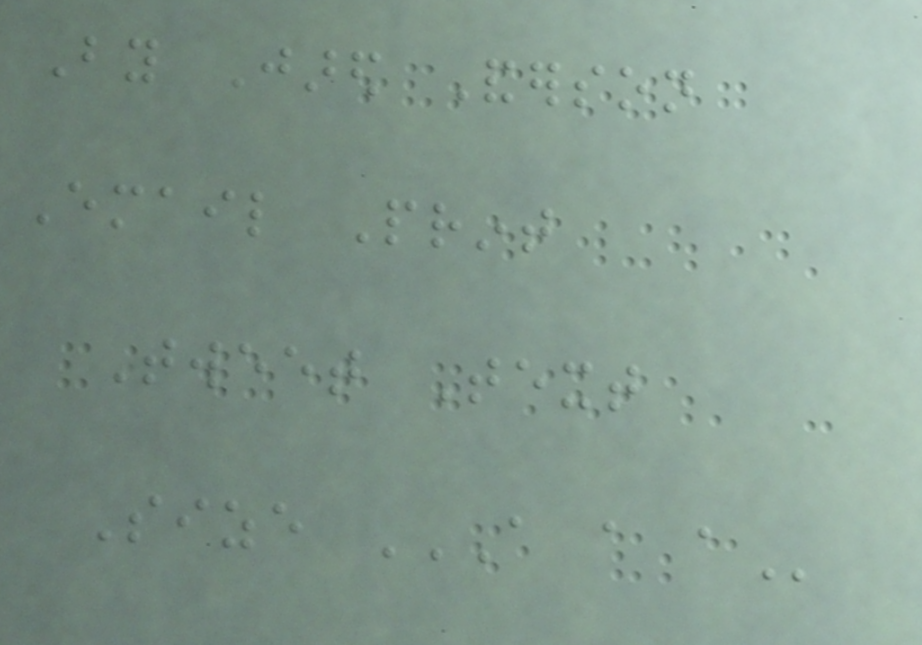By Jared Anderson
Email Print
Tweet Text
Size A A A
